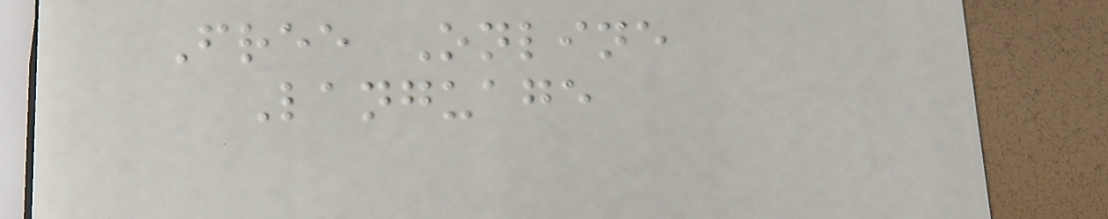Free Online
Language
